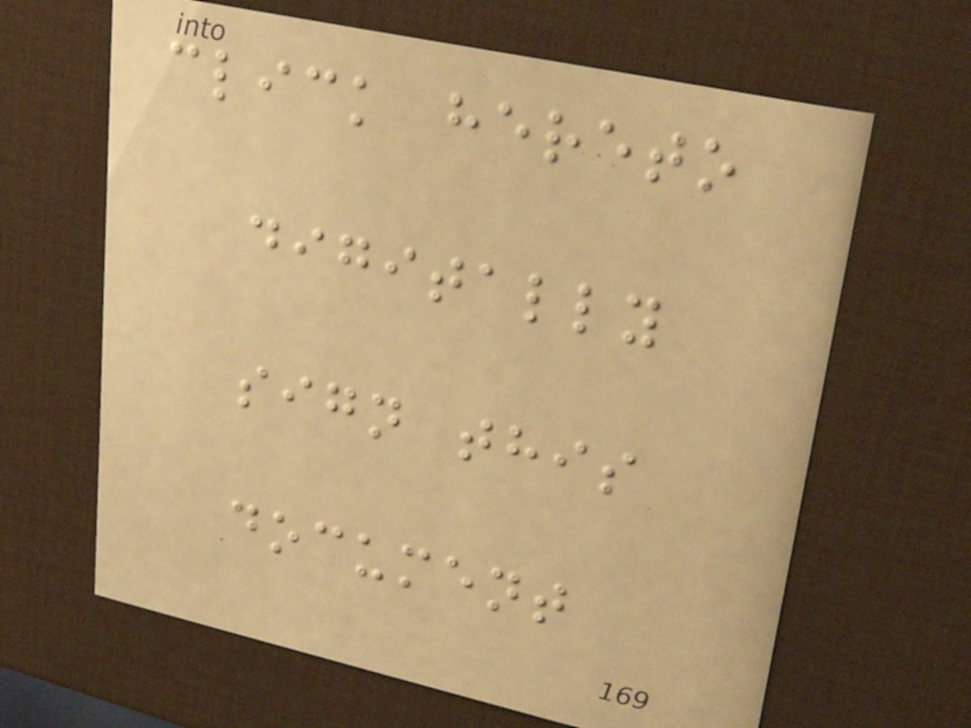click hereto
digitally
sign this
document
